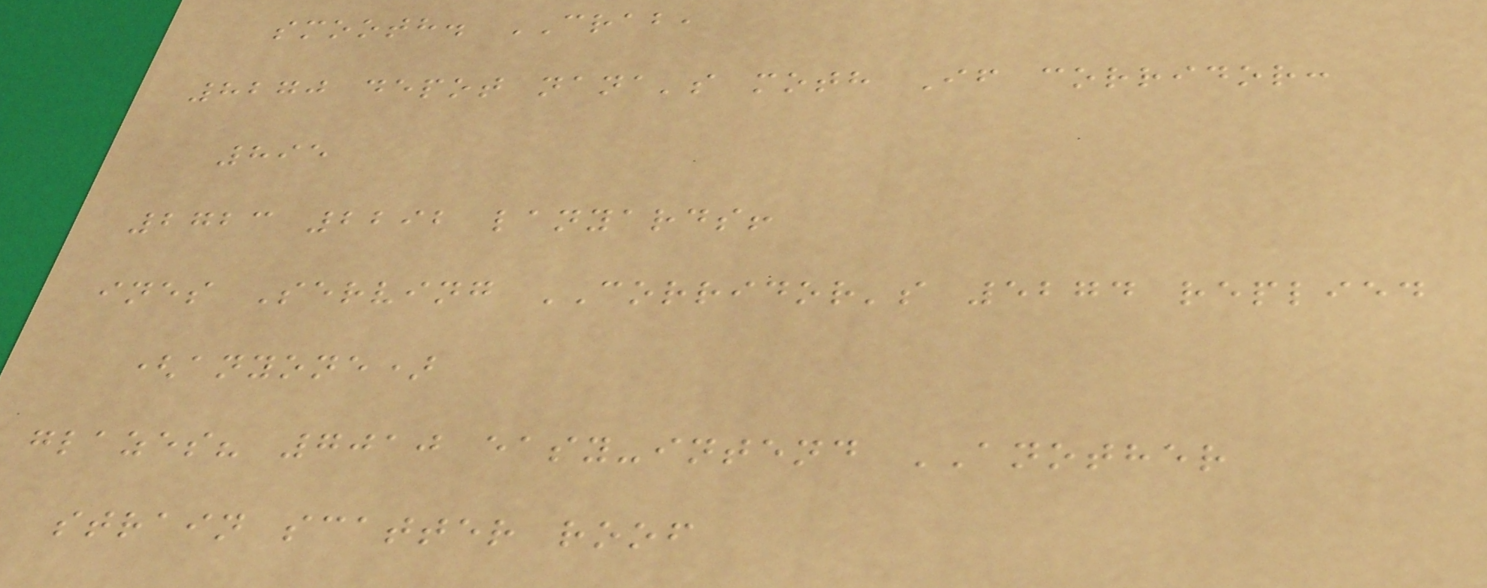smooth. CRAB,
8270 depot nana's moth If corridor:
895
2723 2292 lanyards!
ines Serving CORRIDOR's 5274 replied
(anyone)
glazes? 7010 easy-intend ANOTHER
strain scatter roof
